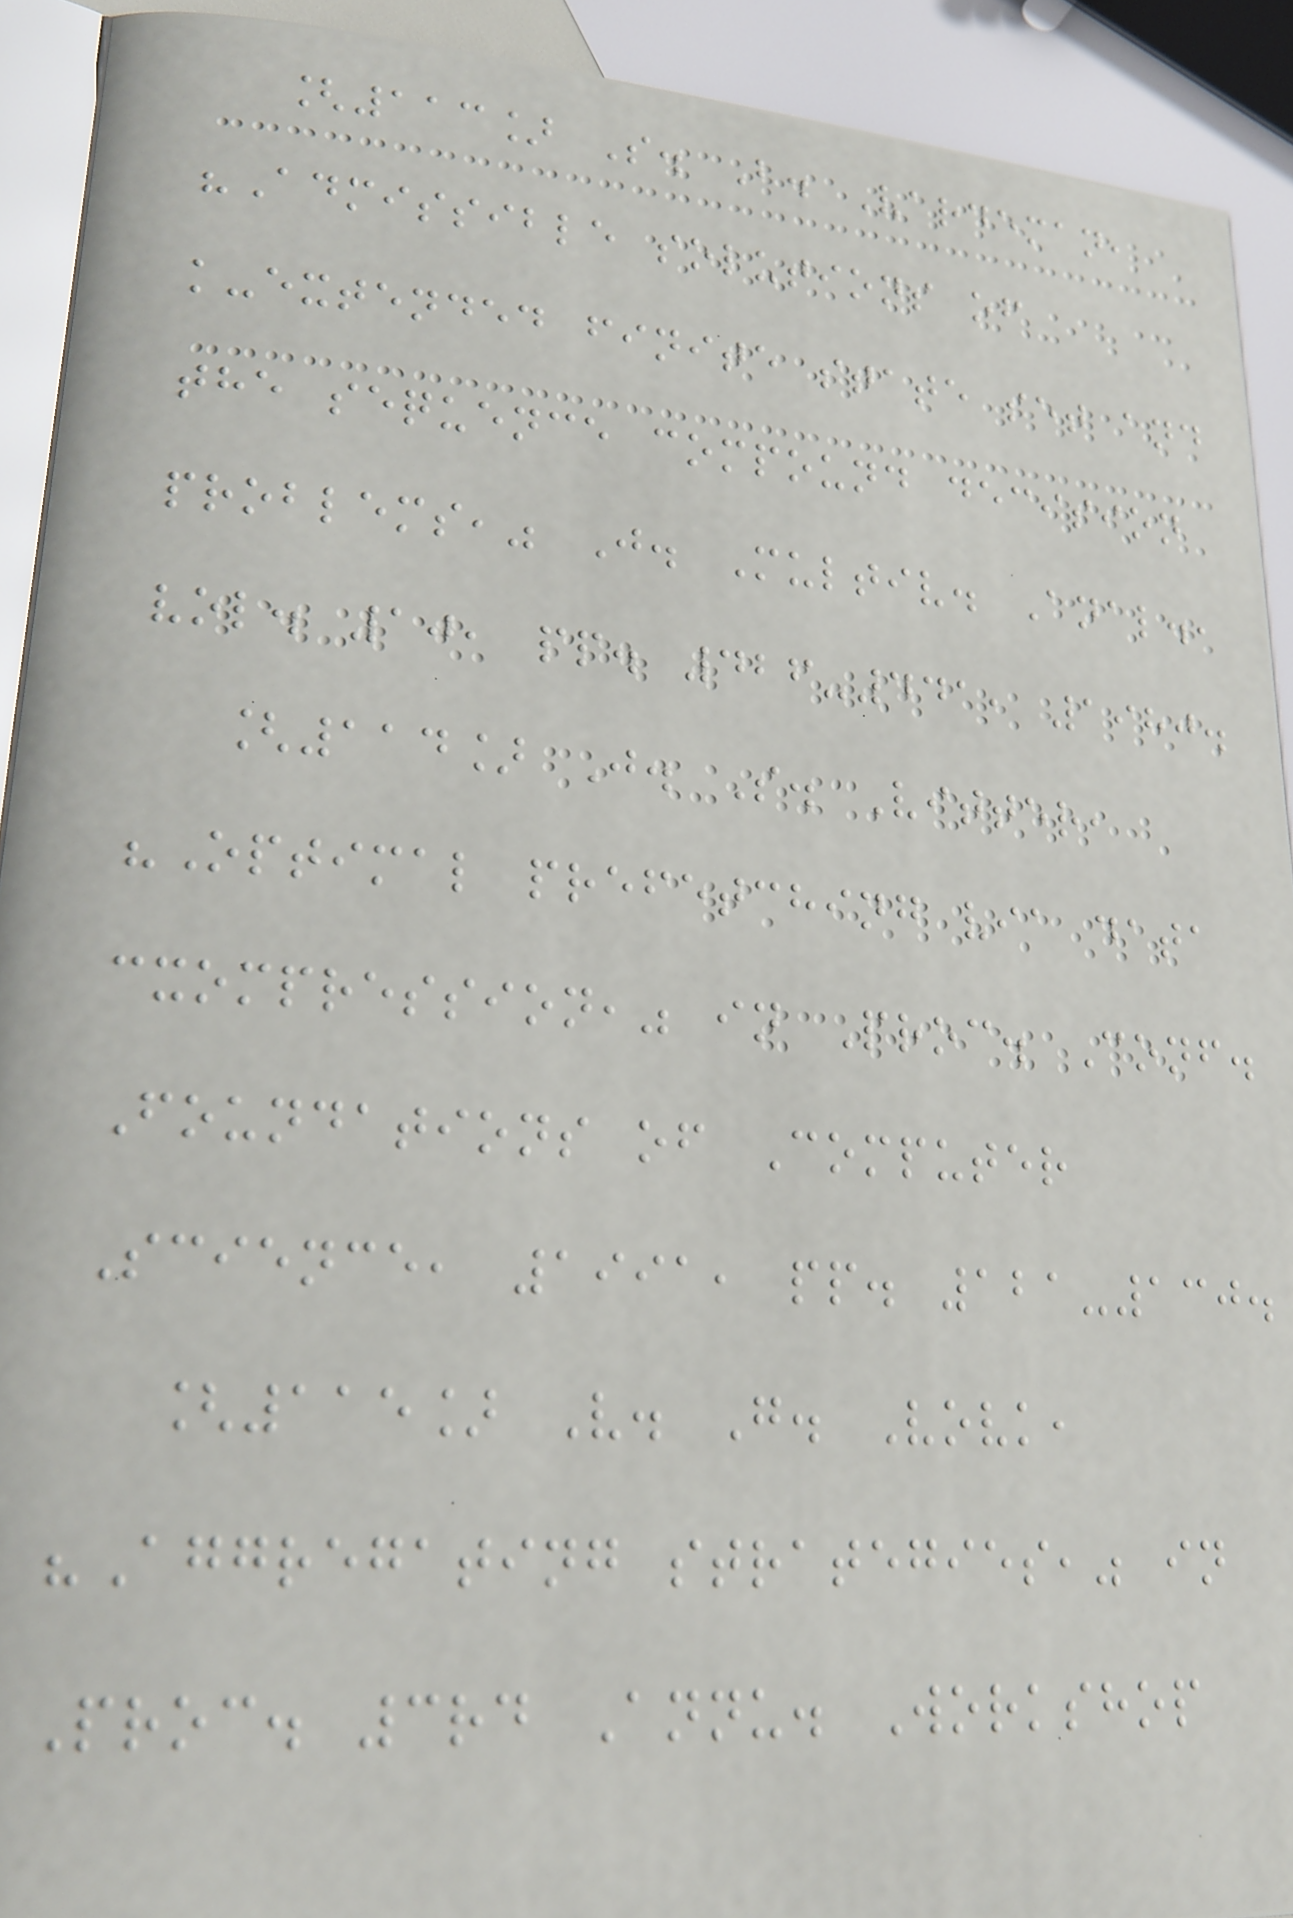[113] S. B. Vardeman,
"Admissible solutions of
k-extended finite state set and
the sequence compound decision
problems," J. Multiv. Anal.,
vol. 10, pp. 426-441, 1980.
[114] J. S. Vitter,
"Optimal prefetching via data
cxompression," in Proc. Conf.
Foundations of Computer
Science, 1991, pp. 121-130.
[115] V. G. Vovk,
"Aggregating strategies," in
Proc. 3rd Annu. Workshop
